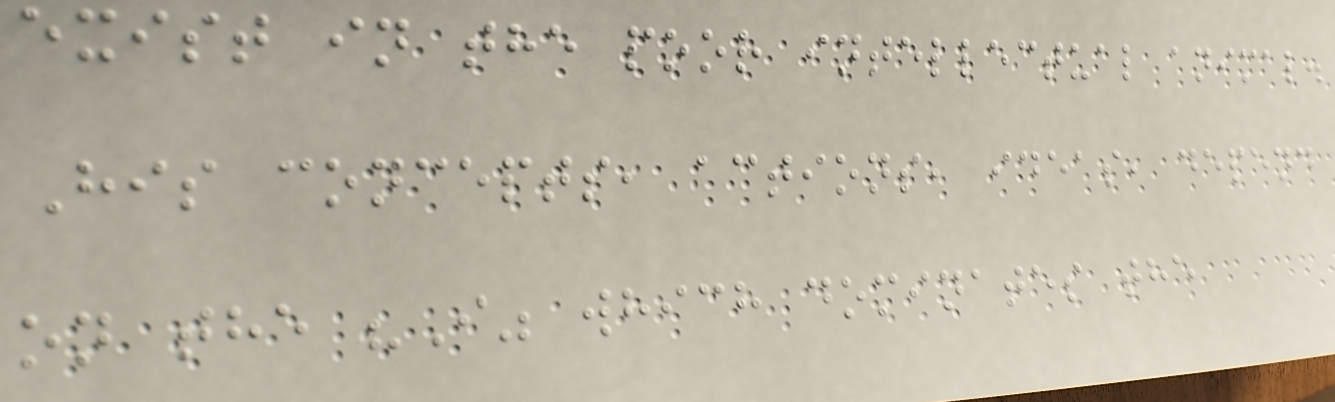exist in the poor intellectual animal.
His concepts, actions, ideas, depend
on the "I" which dominates the
